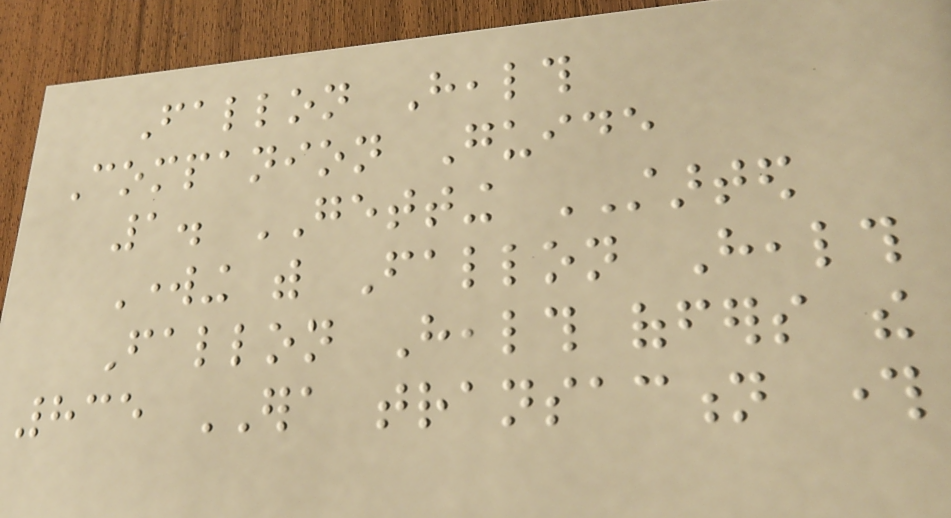Fallon Health
Companion Guide
1. GETTING STARTED
Working with Fallon Health
Fallon Health offers the
835 ERA transaction through
